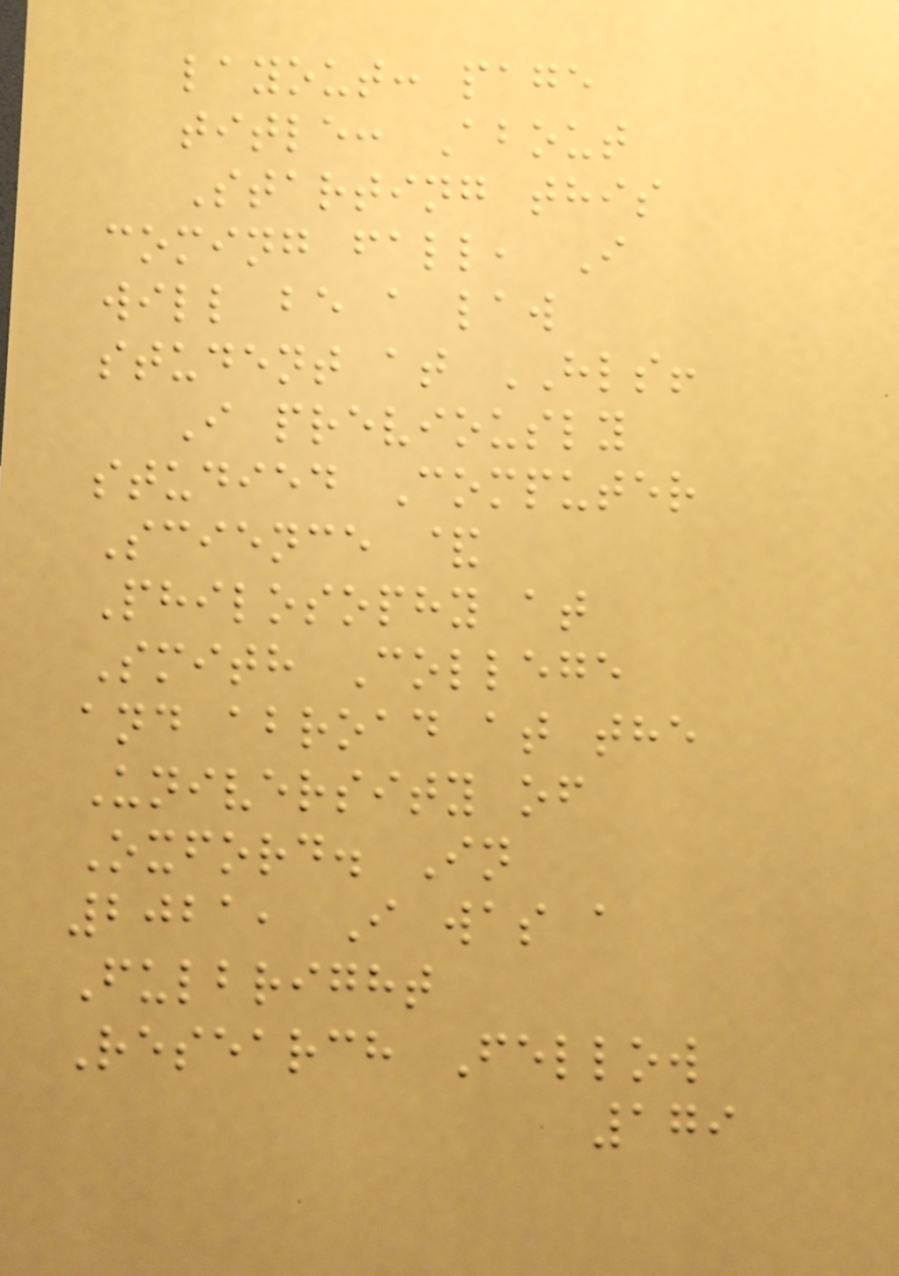layout: page
title: About
Starting this
coming fall, I
will be a law
student at HLS!
I previously
studied Computer
Science &
Philosophy at
Smith College
and abroad at the
University of
Oxford. In
2021, I was a
Fulbright
Research Fellow
179
